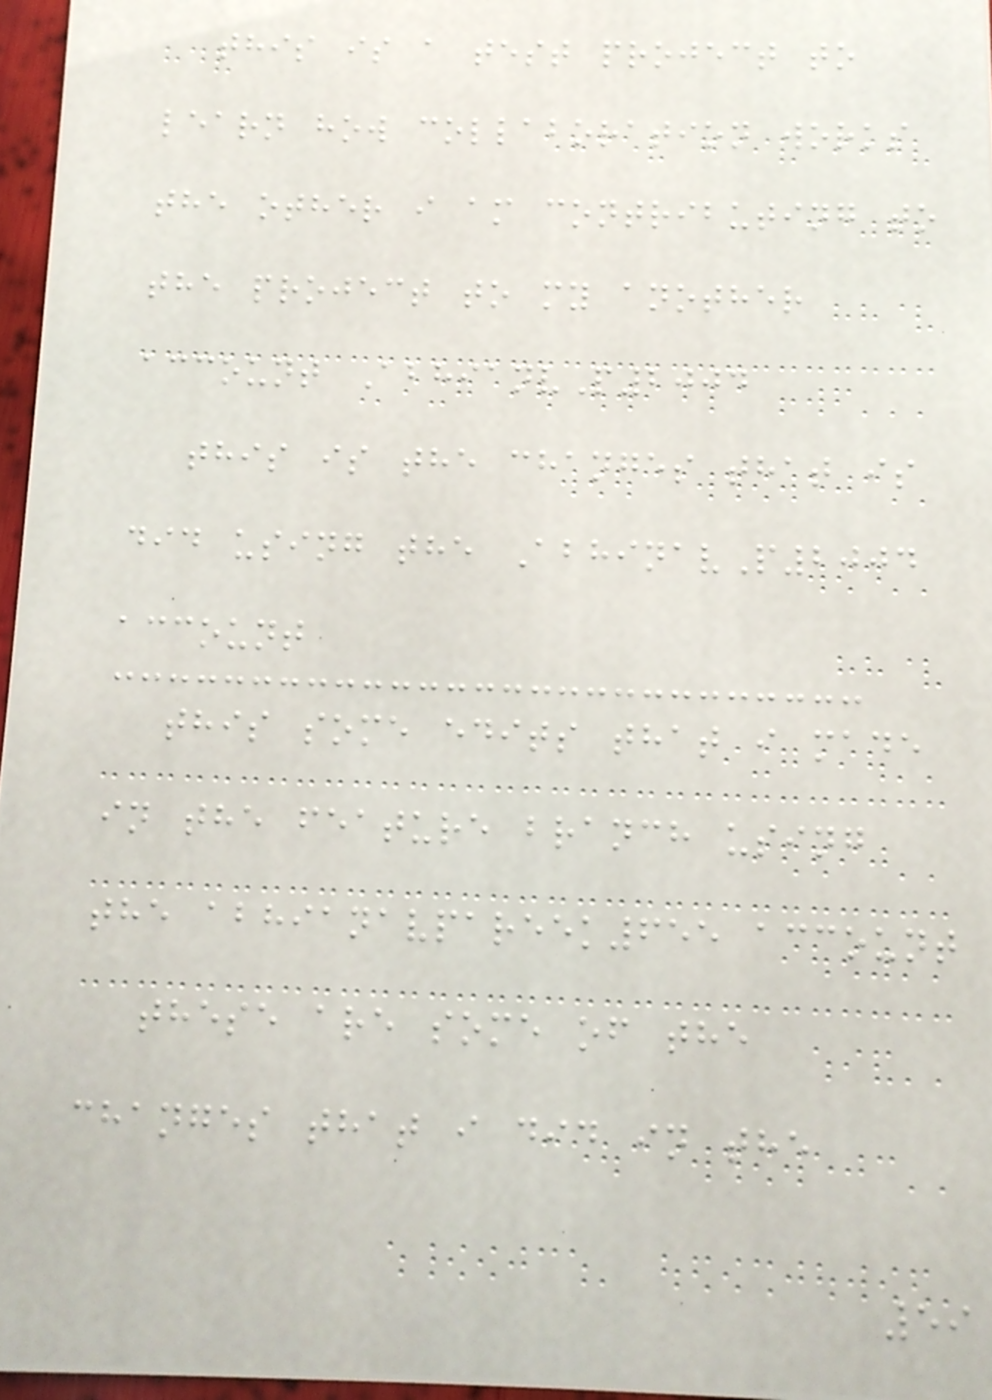this is a test project to
learn how collaboration works
the other i am contributing to
the project to my another
account AbhianvP2004
this is the changes that is
did using the AbhinavP2004
account
this some edits that i made
in the feature branch using
the abhianavpareek655 account
these are some of the
changes that i did in the
59
